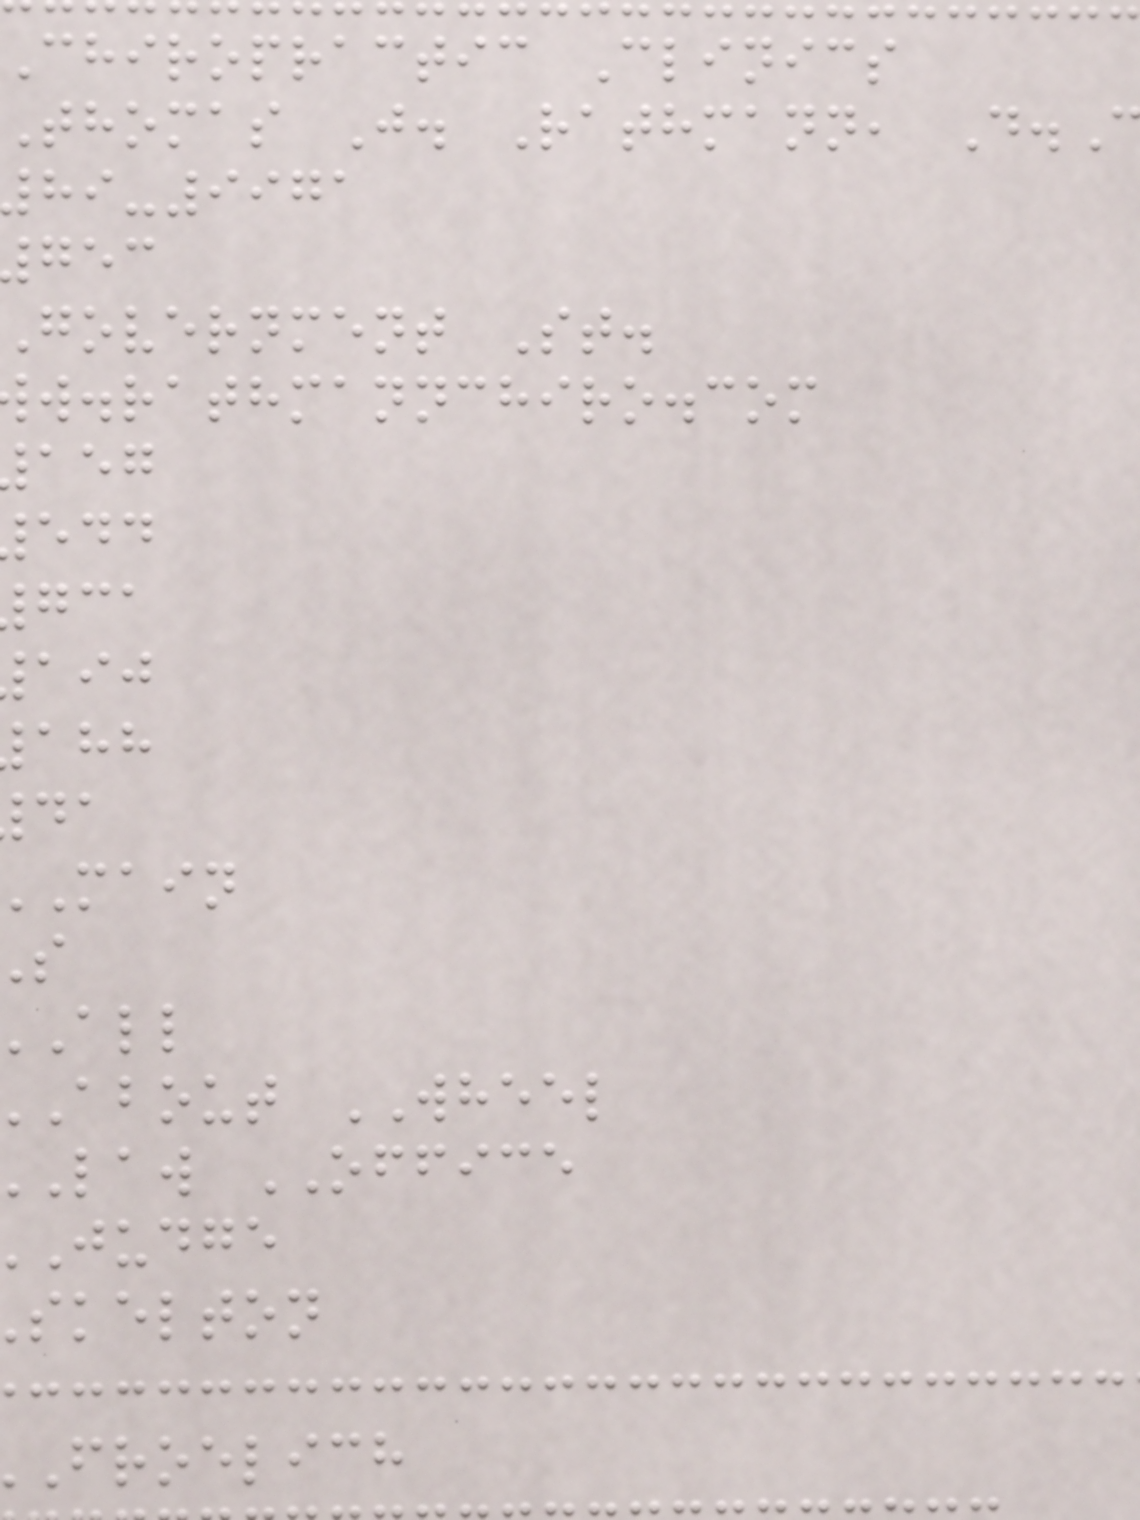chiropractic Clinics
thomas J. Rathmann, D.
-9971
government St.
w.rathmannchiro.com
main
about WHEEL
law OFFICE
judge
skelton
froelich
